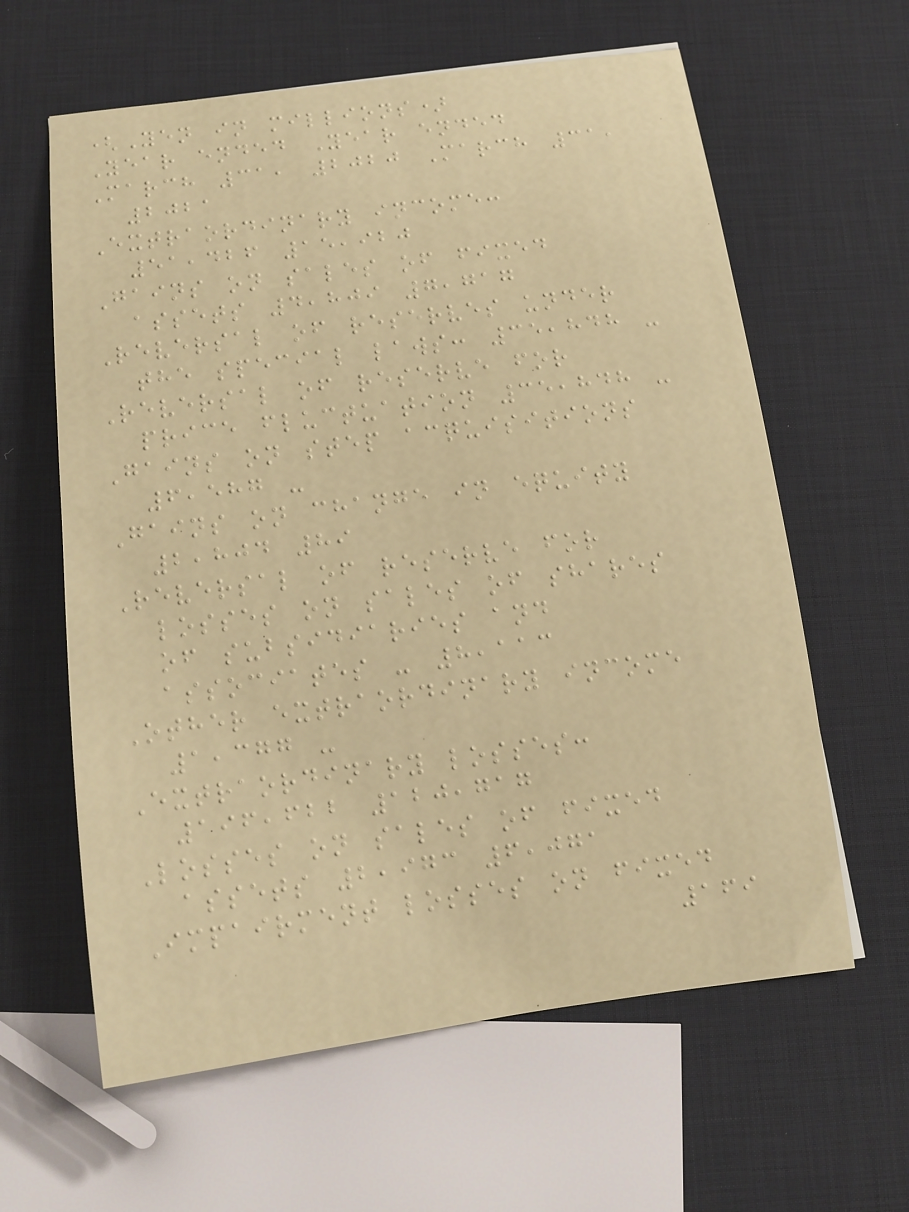(Yen in millions)
Year ended Year ended
March 31, 2020 March 31,
2021
Extraordinary income:
51,426 15,920
Gains on sales of fixed
assets 4,809 7,717
Reversal of reserves under
the special laws: 35,848 -
Reversal of reserve for
price fluctuation 35,848 -
Gains on step acquisitions
6,587 -
Gains on change in equity
2,804 89
Reversal of reserve for
losses on sales of shares
of subsidiaries and
associates - 8,113
Other extraordinary income
1,377 -
Extraordinary losses:
196,622 120,717
Losses on sales of fixed
assets 2,973 6,071
Impairment losses on fixed
169
